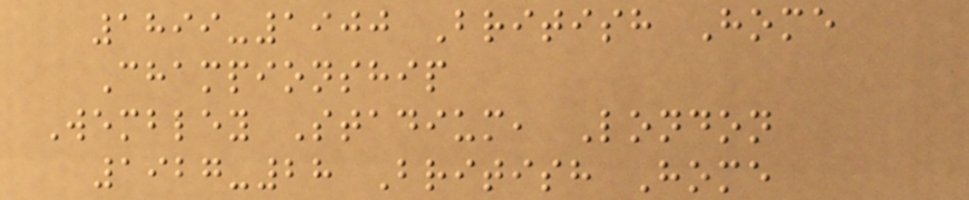1899-1900 British Home
Championship
Wembley Stadium, London
1927-28 British Home
